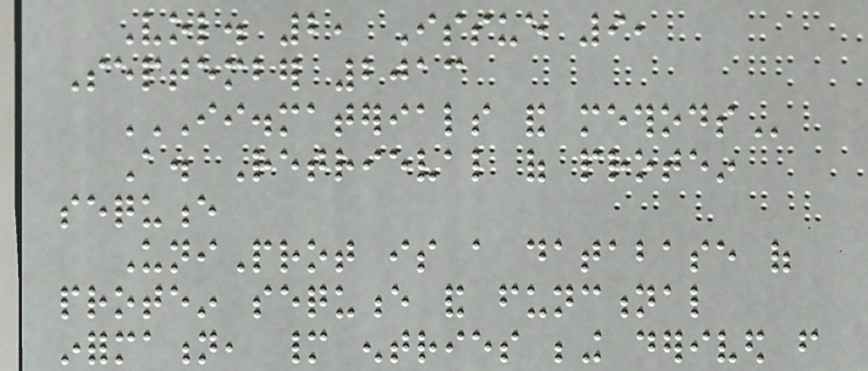Vol. 2, Issue 9,
September 2013
II.MATERIALS AND METHODS
A. Retrieval of protein
sequence
UniProt is a database of
protein sequence and functional
information, many entries being derived from
